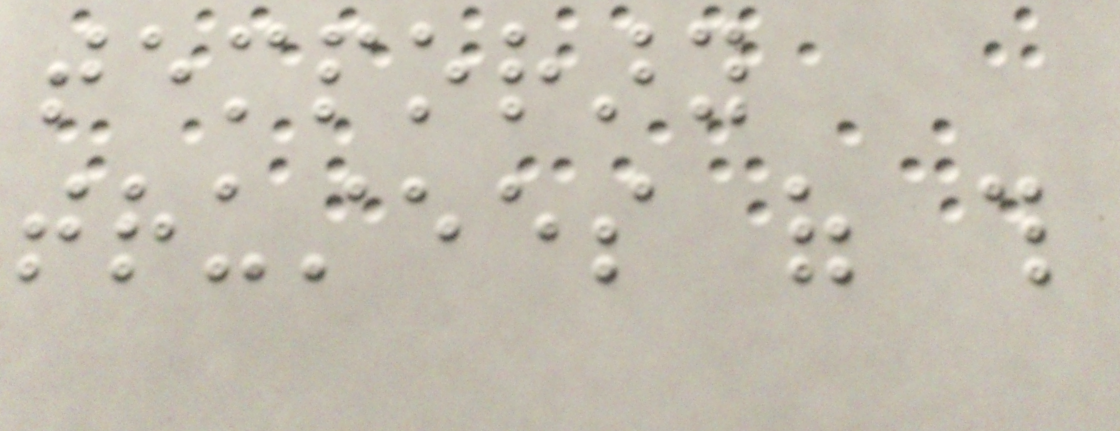temporary
trustees of this
